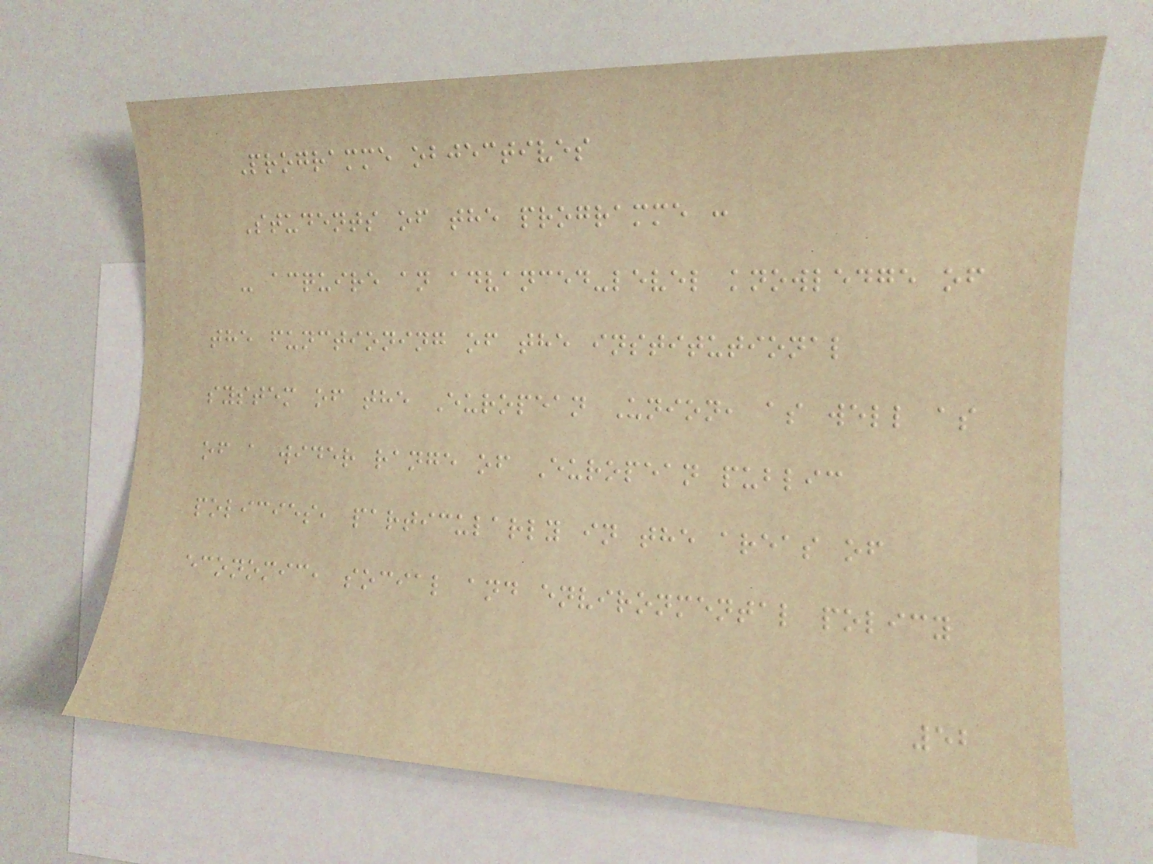Programme objectives
Students of the programme :
- acquire an advanced-level knowledge of
the functioning of the institutional
system of the European Union, as well as
of a wider range of European public
policies, particularly in the areas of
economic, social and environmental policy
52
